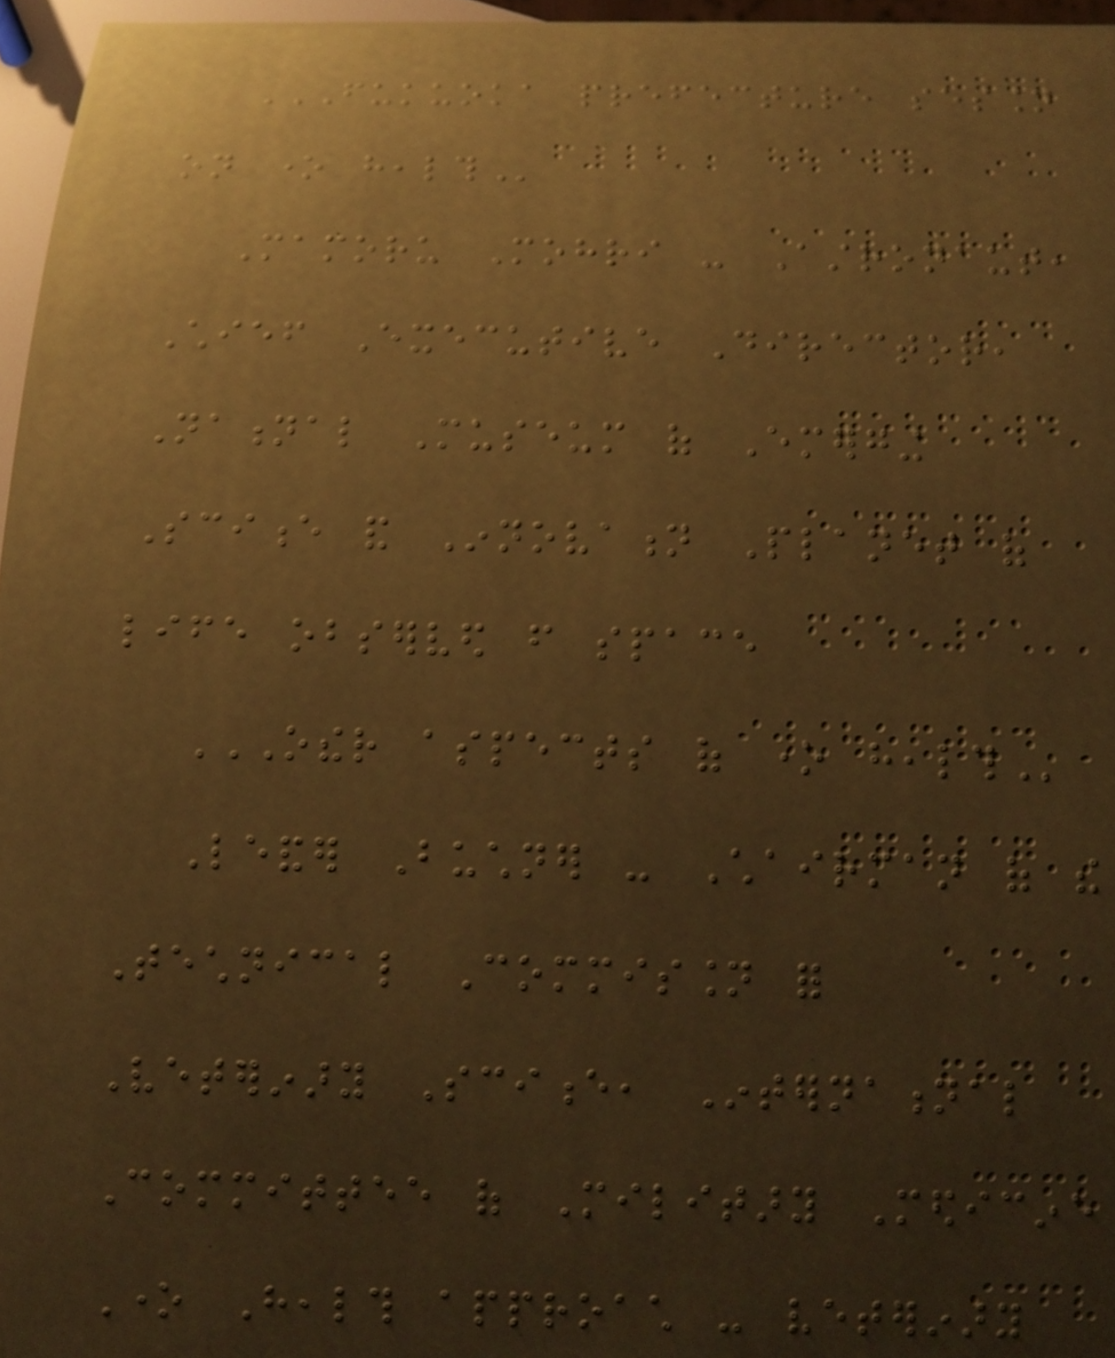FUKUOKA PREFECTURE SESSION
ON ONE HEALTH
Mamoru Mohri - Astronaut,
Chief Executive Director,
National Museum of Emerging
Science and Innovation Planet of
life observed from space
OTHER ASPECTS OF ONE HEALTH
Leander Buchner - Chairman of the
Technical Commission for
Veterinary Science, International
Committee of Military Medicine
One Health approach - veterinary
